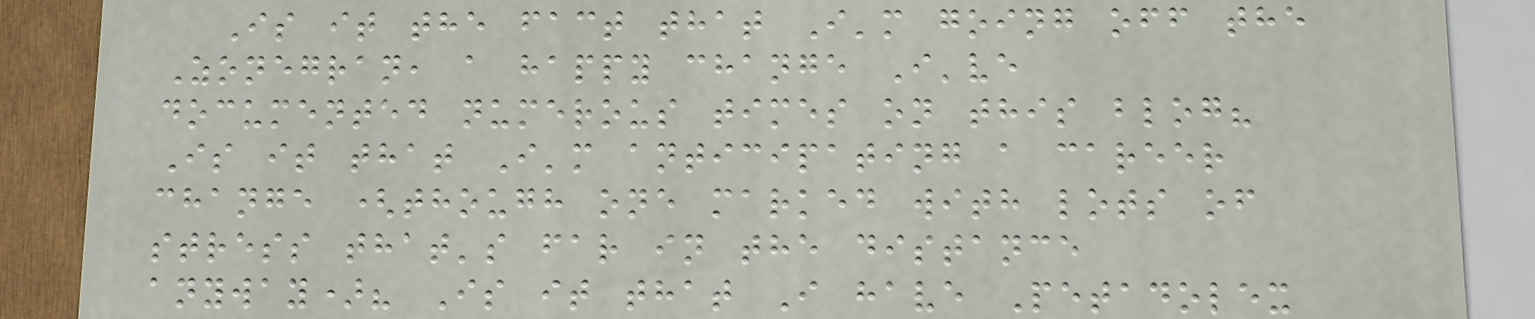Is it the fact that I'm going off the
Zonegran, a happy change I've
documented numerous times on this blog?
Is it that I'm anticipating a career
change (though one marked with lots of
stress that's far in the distance
anyway)? Is it that I have Petadolex
